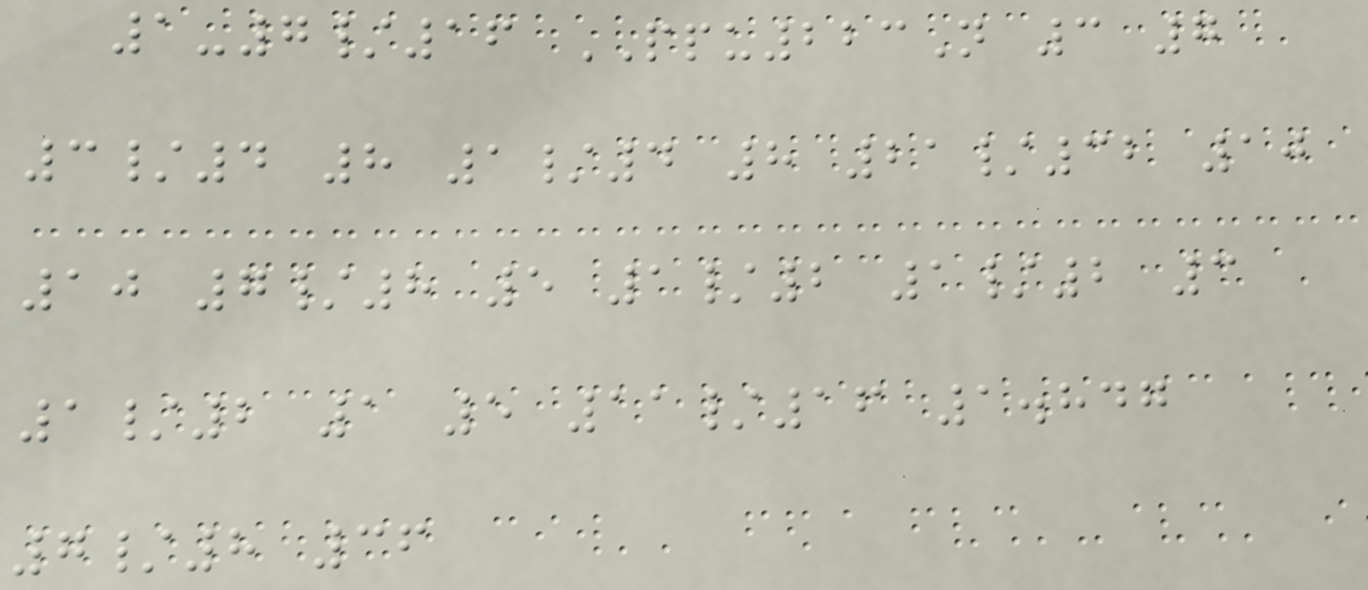1-7/16 PPU223N 3 7
3/4 8 1/4 8 21/32 10
10 7/8 5 1/2 1/2 3
1/2 1 5 11/16 1.847
7/8 36
